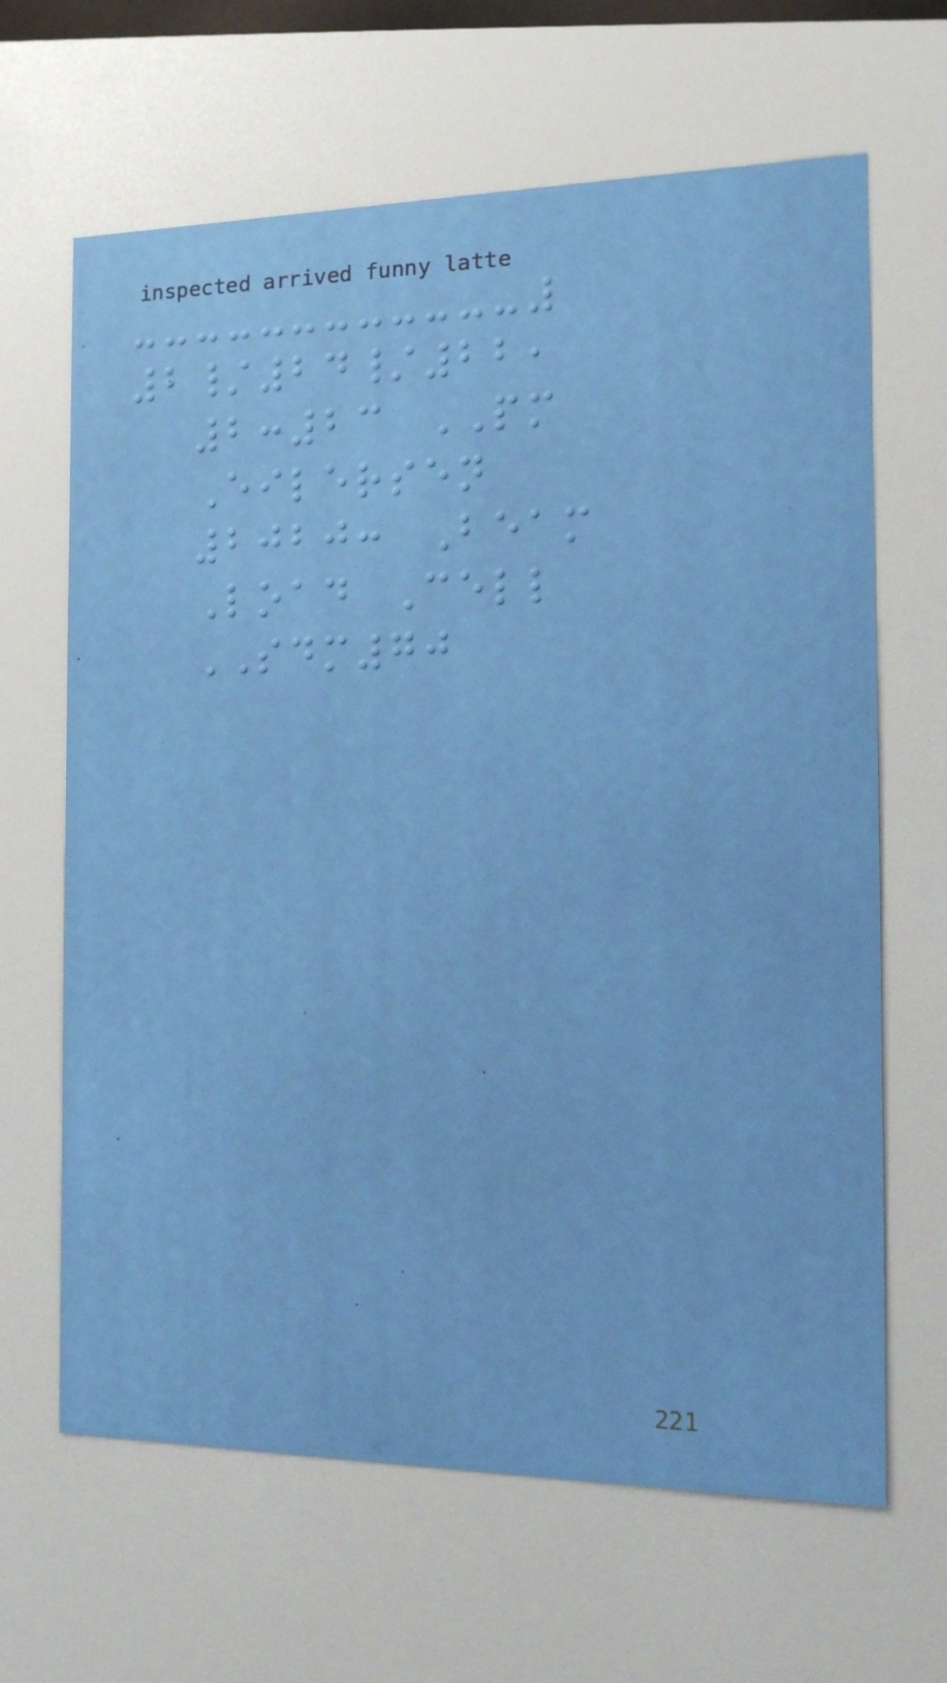2/24/22,
2:23 PM
Eilersen
2020: Beam
Load Cell
SDM70
